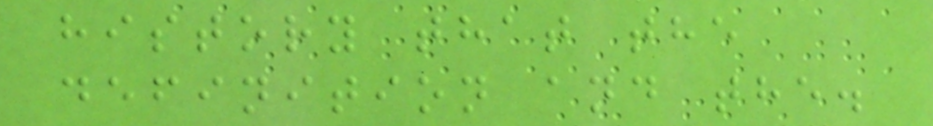history that the
definition and the.
